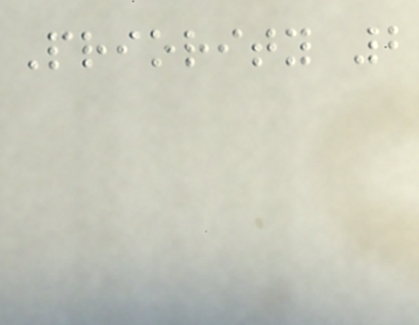Priority 2
